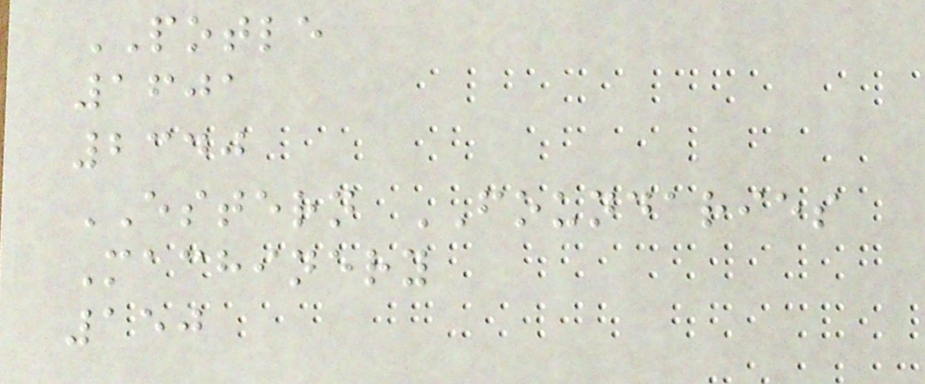POTLE
1601
2340
ESTERN FOUNDARIES
Machinery
150
